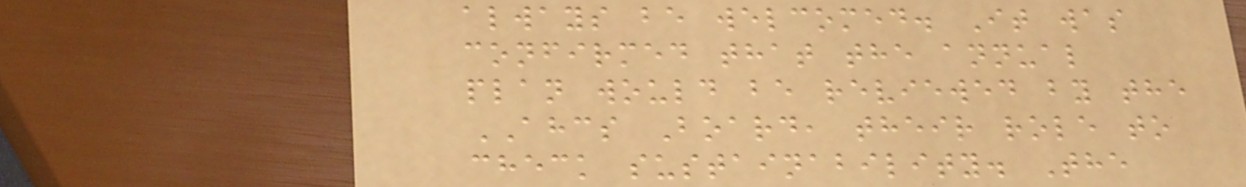always be welcomed. It was
confirmed that the annual
plan would be reviewed by the
AHCS Board, their role to
check sustainability. The
